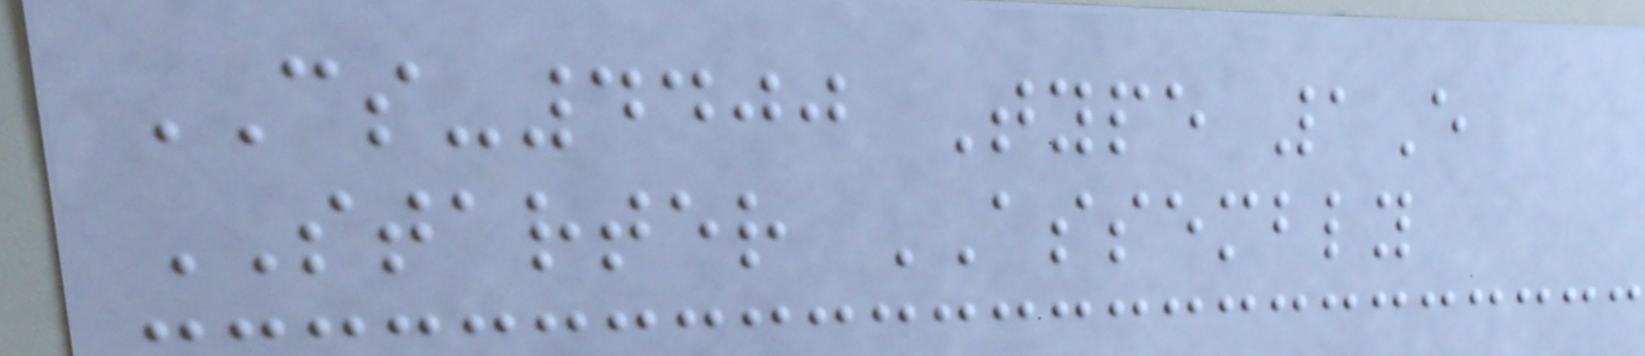CS-4400 Type 1E
STARTER ASSEMBLY
